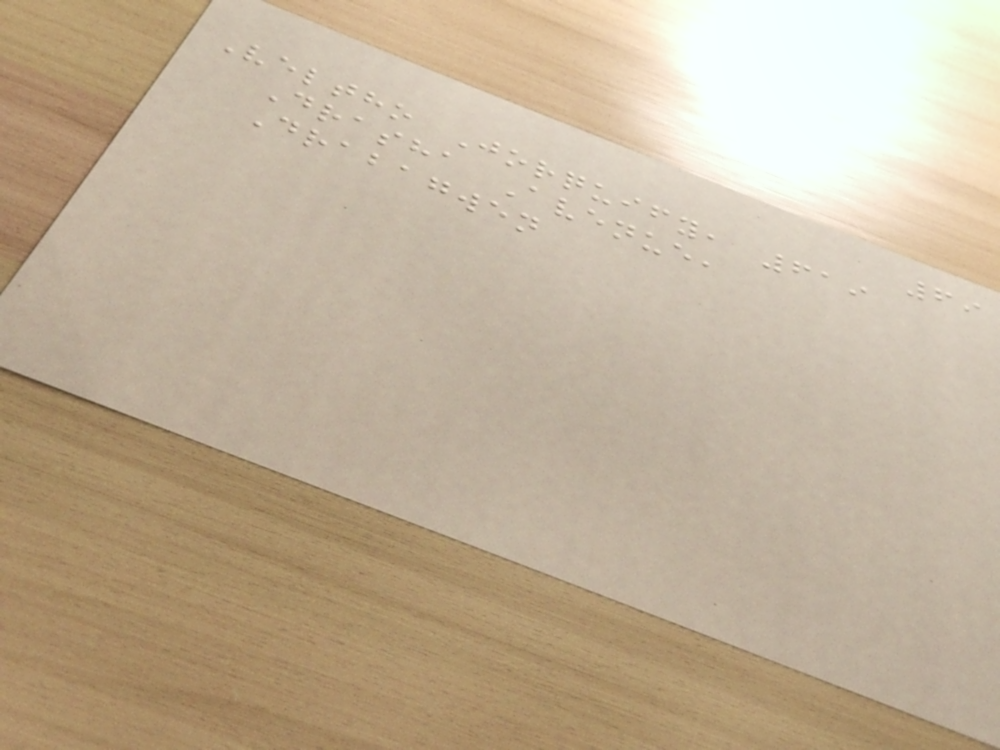69
Veltho Jorquify, 619
Drasha Avenue,
Drabagwen
